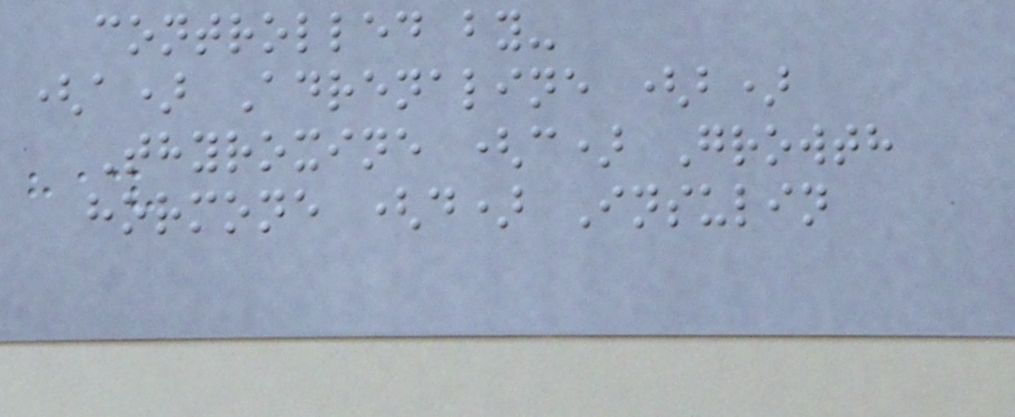controlled by-
(a) Adrenaline (b)
Thyroxine (c) Growth
hormone (d) Insulin
